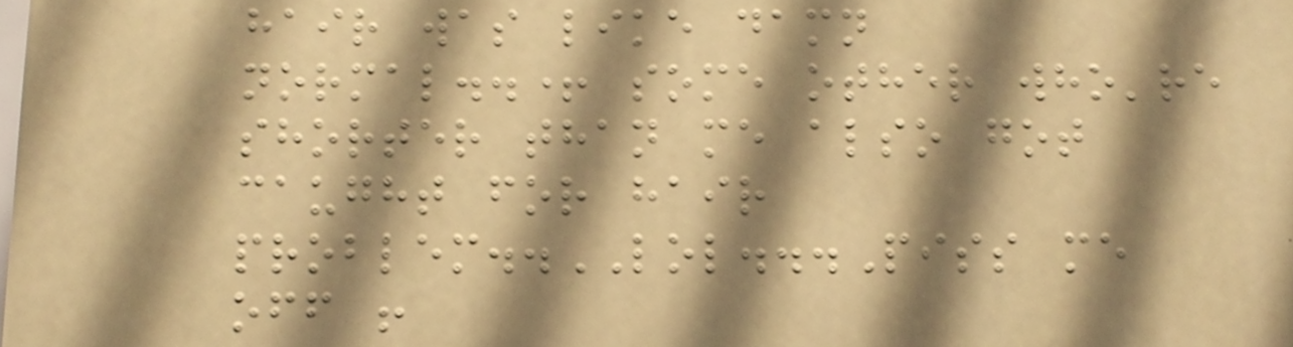hair was like damn
normal..+ some other who're
shorter than me also got
caught for hair
problem..LOL...Piss me
off !
